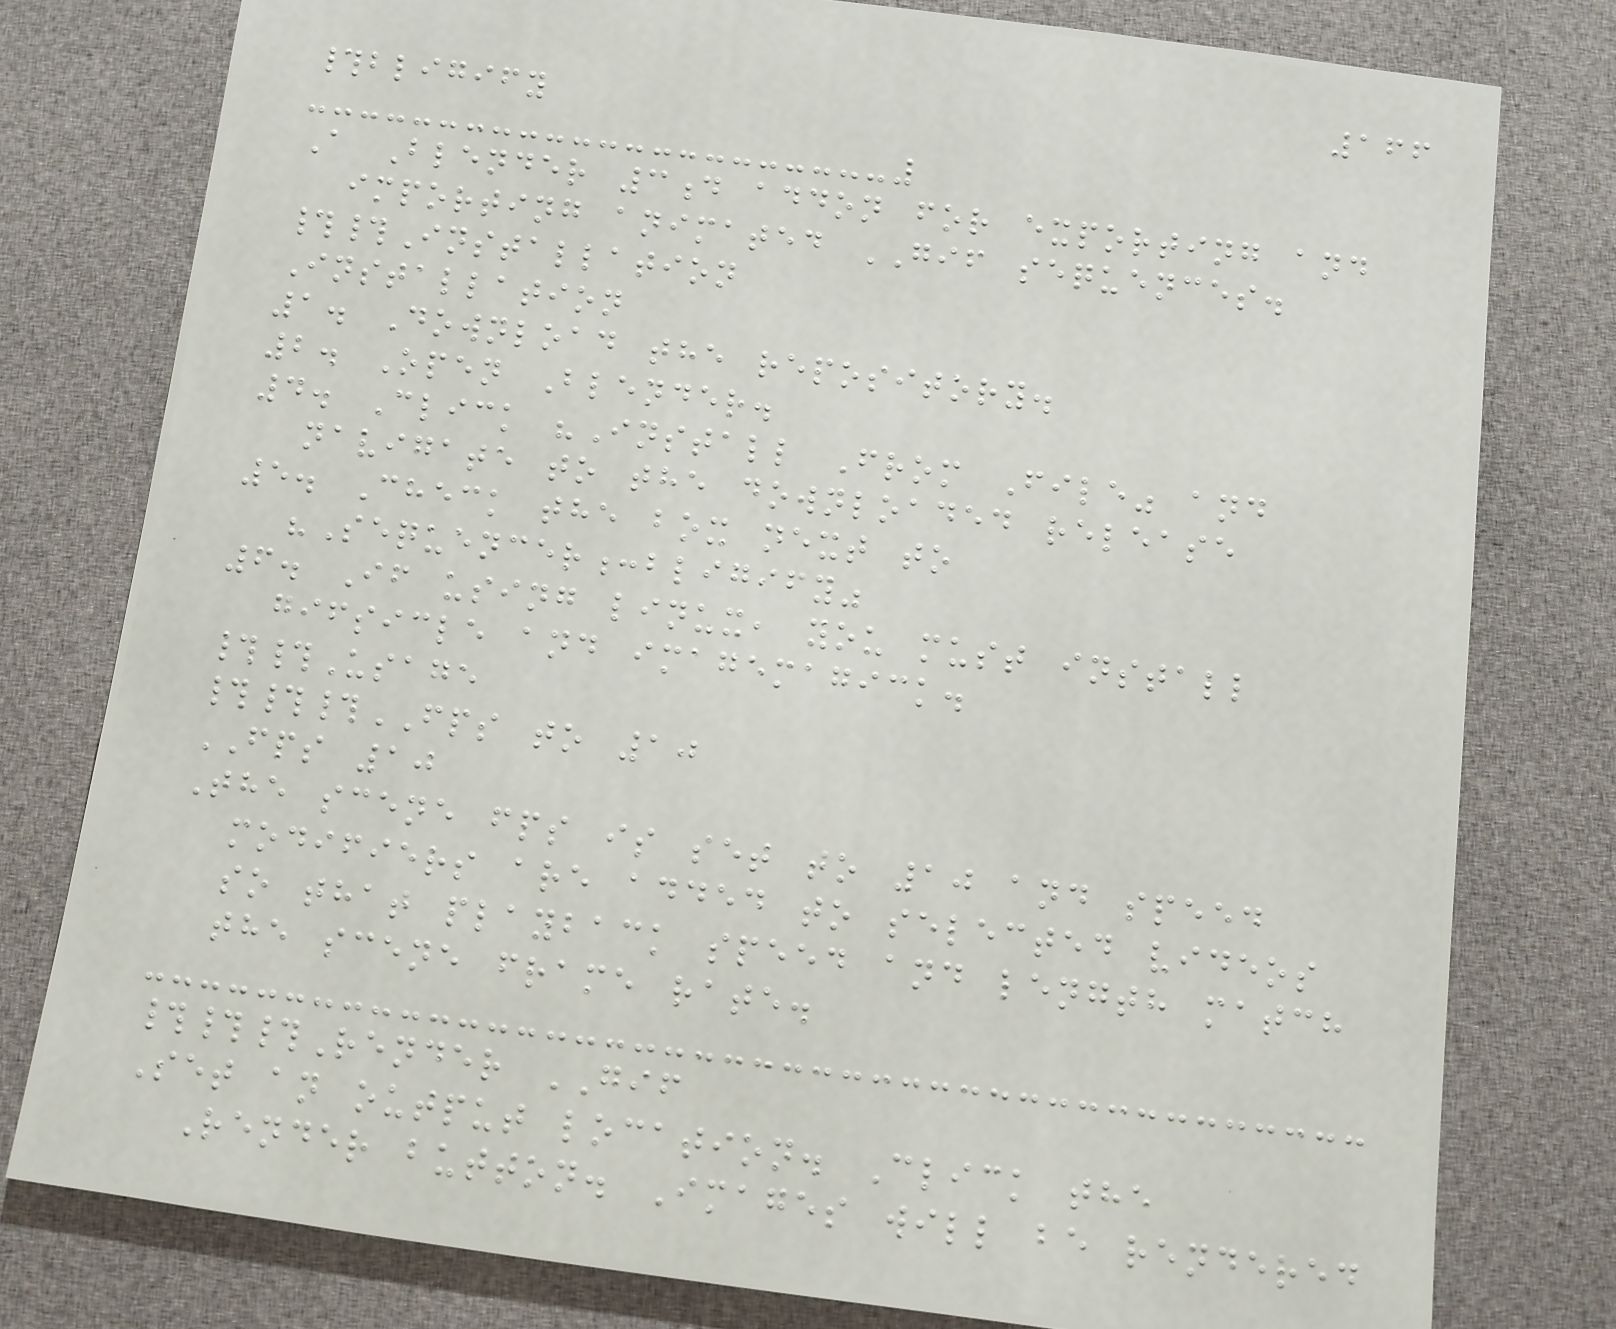166
#bligify
A Blender 3d addon for exporting and
importing animated GIF sequences.
##Installation
Installation
1. Download the repository.
2. Open Blender.
4. Click "Install From File" and
navigate to the downloaded release
5. Check the box next to
"Sequencer:bligify"
6. If using linux, you must install
gifsicle and imagemagick.
##Usage
###FPS to 10
FPS 10
The scene fps is set to 10 and speed
modifiers are added to selected videos
so that playback speed and length match
the scene frame rate.
###Render GIF
Set an output location. Click the
Render button. Images will be rendered
